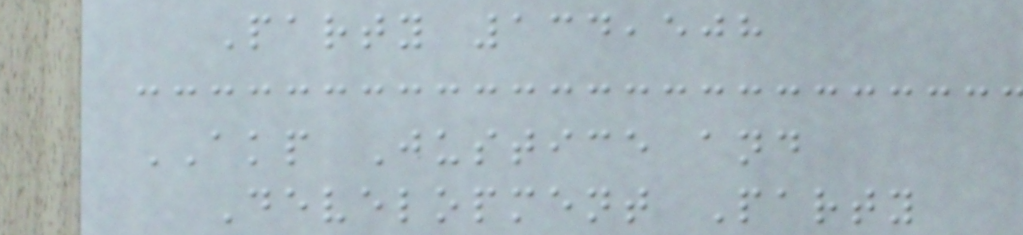Party 134,508
AKP Justice and
Development Party
